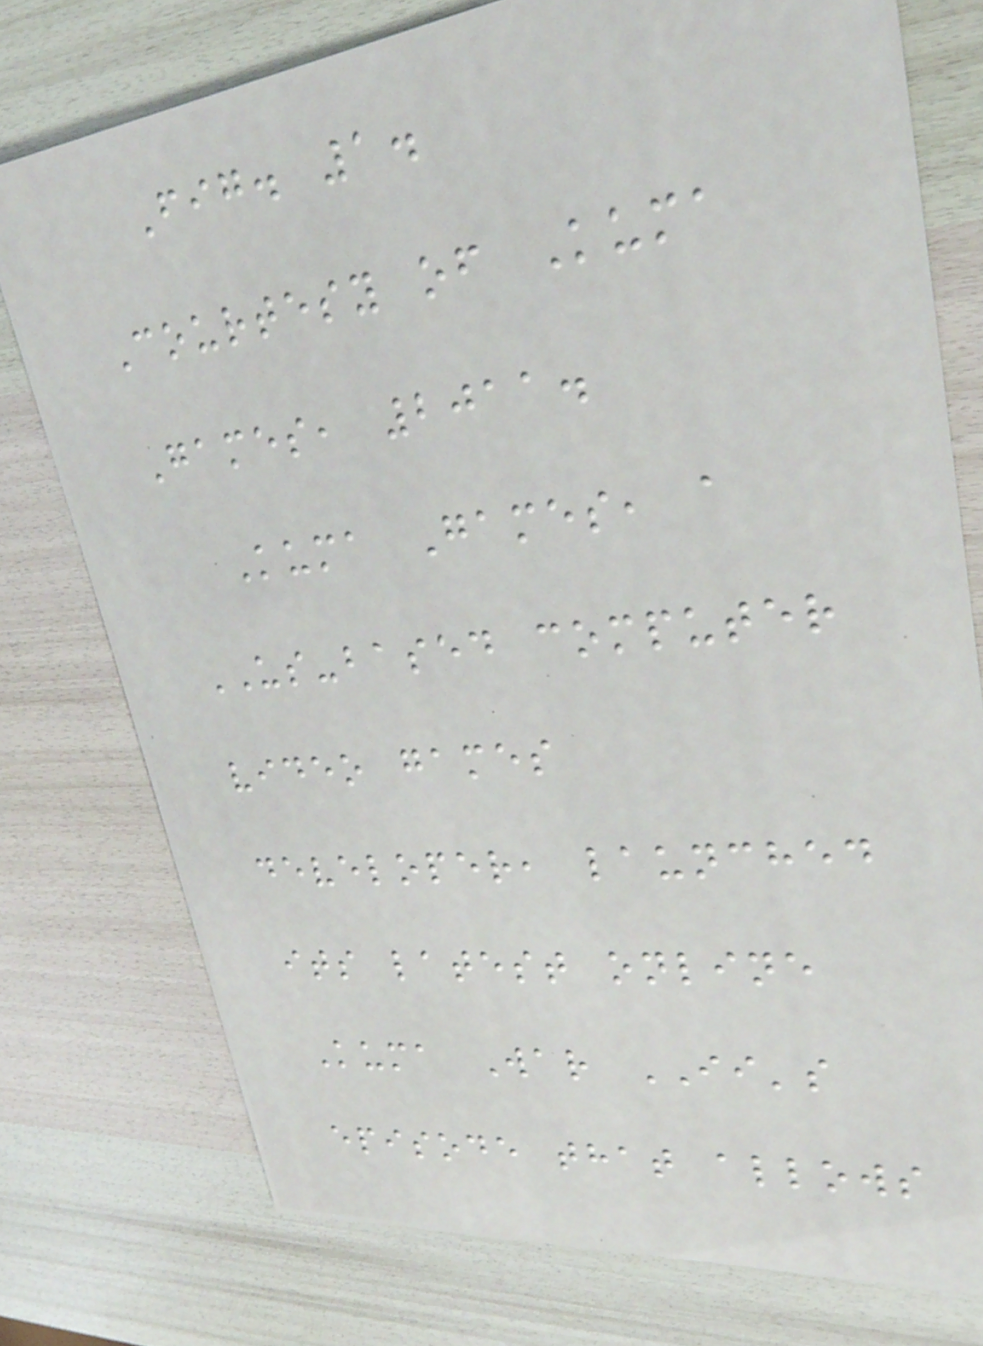Fig. 1.
Courtesy of Kuma
Games, 2011.
Kuma Games, a
US-based computer
video games
developer, launched
its latest online
Kuma War II's
episode that allows
